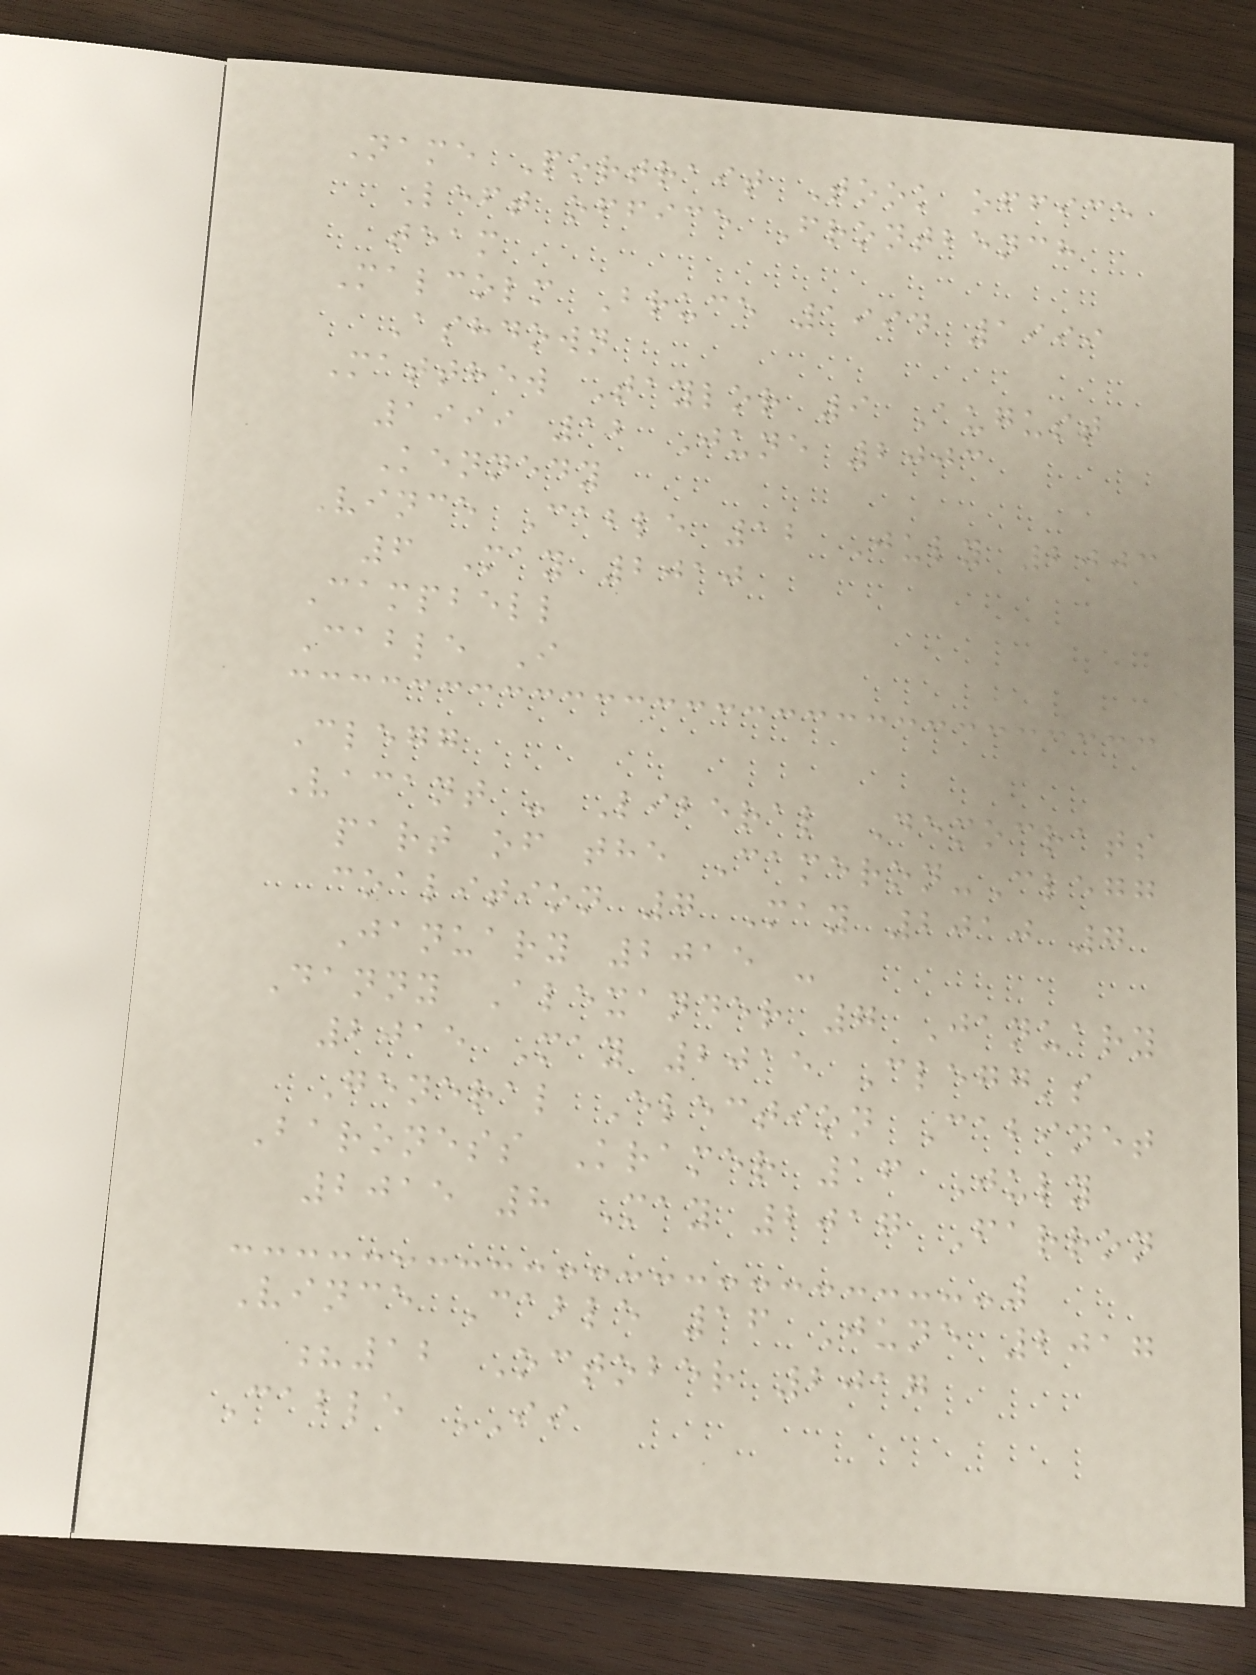Name Portrait Took office
Left office Frontbench
team
Malcolm Bruce 1994 1999
Ashdown
Matthew Taylor 9 August
1999 12 June 2003
Kennedy
Vince Cable 12 July 2003
6 May 2010
Campbell
Cable I
Clegg
Vacant - Liberal Democrats
part of the Cameron-Clegg
coalition 7 May 2010 7
January 2015 -
Danny Alexander 7 January
2015 May 2015 Clegg's
General Election Cabinet
Baroness Kramer 16 July
2015 8 May 2017 Farron
Vince Cable 16 June 2017
?12 October 2017
Cable II
